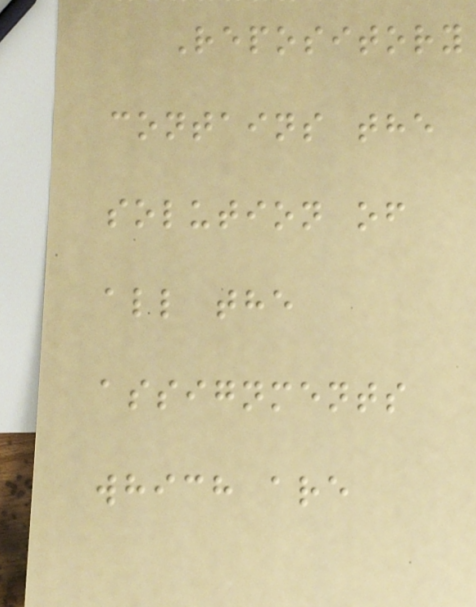Repository
contains the
solution of
all the
assignments
which are
